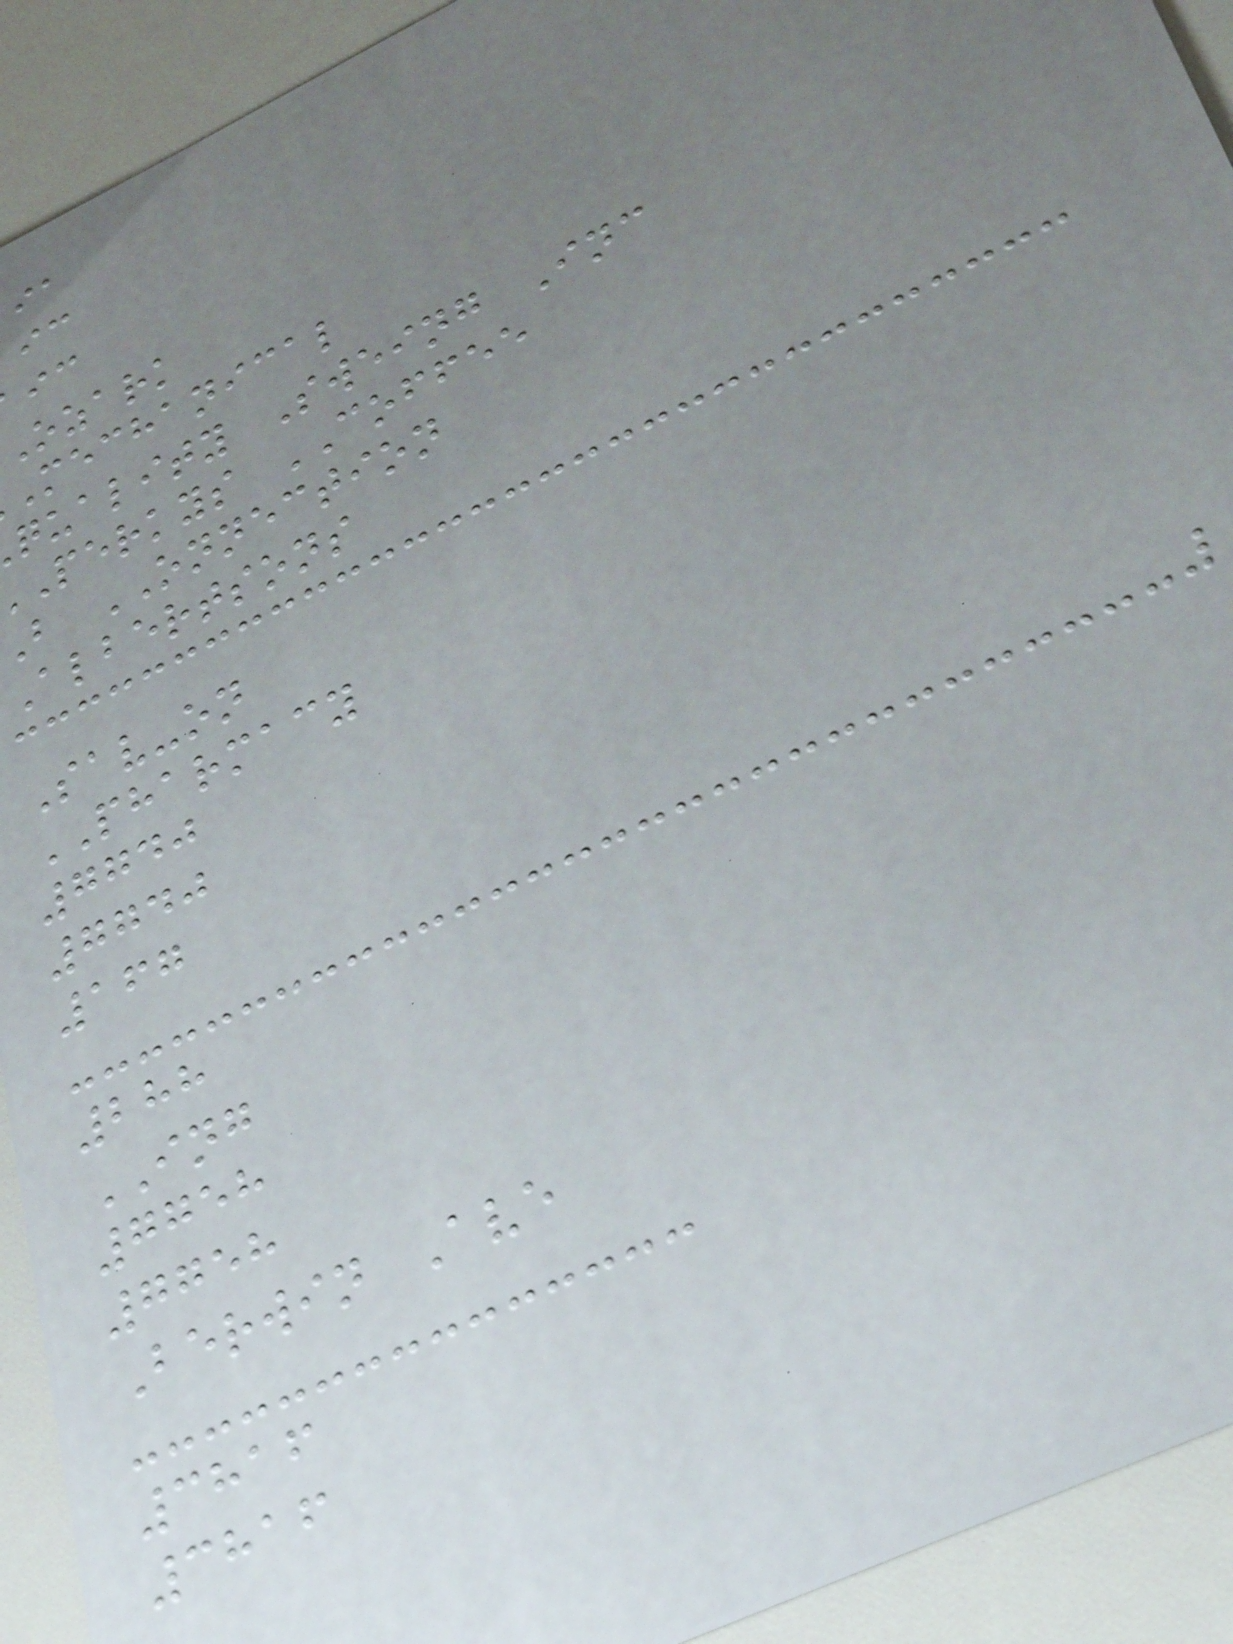ozark
mechanical
quality Sweing Inc
perkys COFFEE
b ONNECTION
Albertsons
Sav-on
PHARMACY
7740
7740
167
288
ING
7758
7758
Berwin Ave
3816
3816
